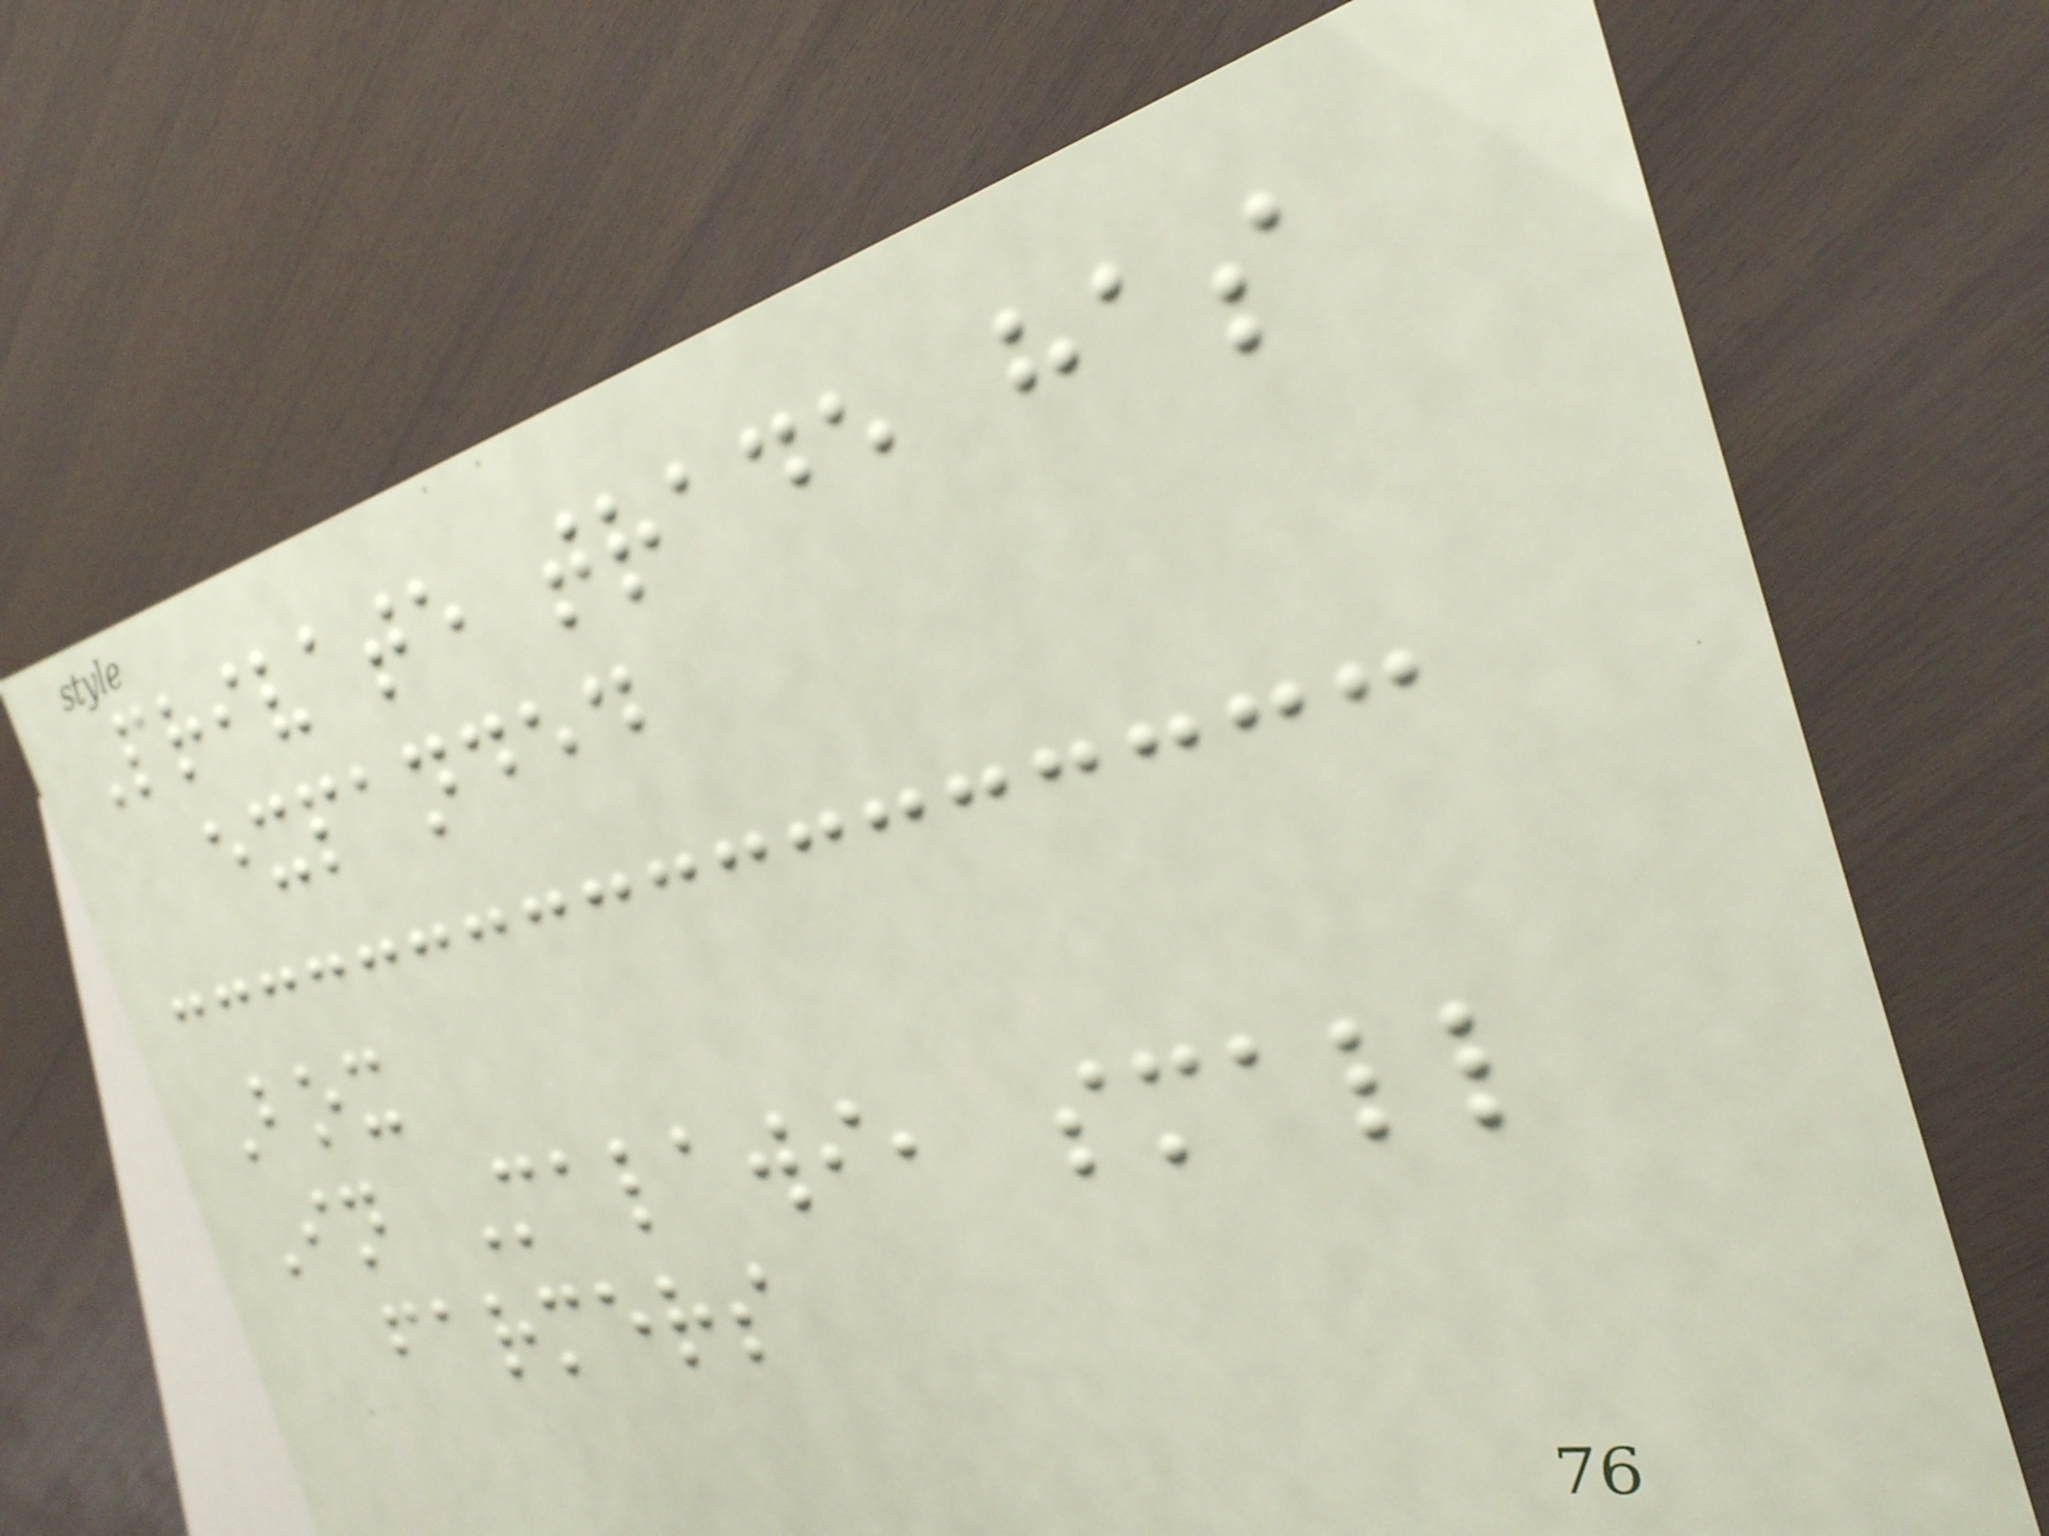Private trade has
expanded
Box
In Malawi, small
farmers
